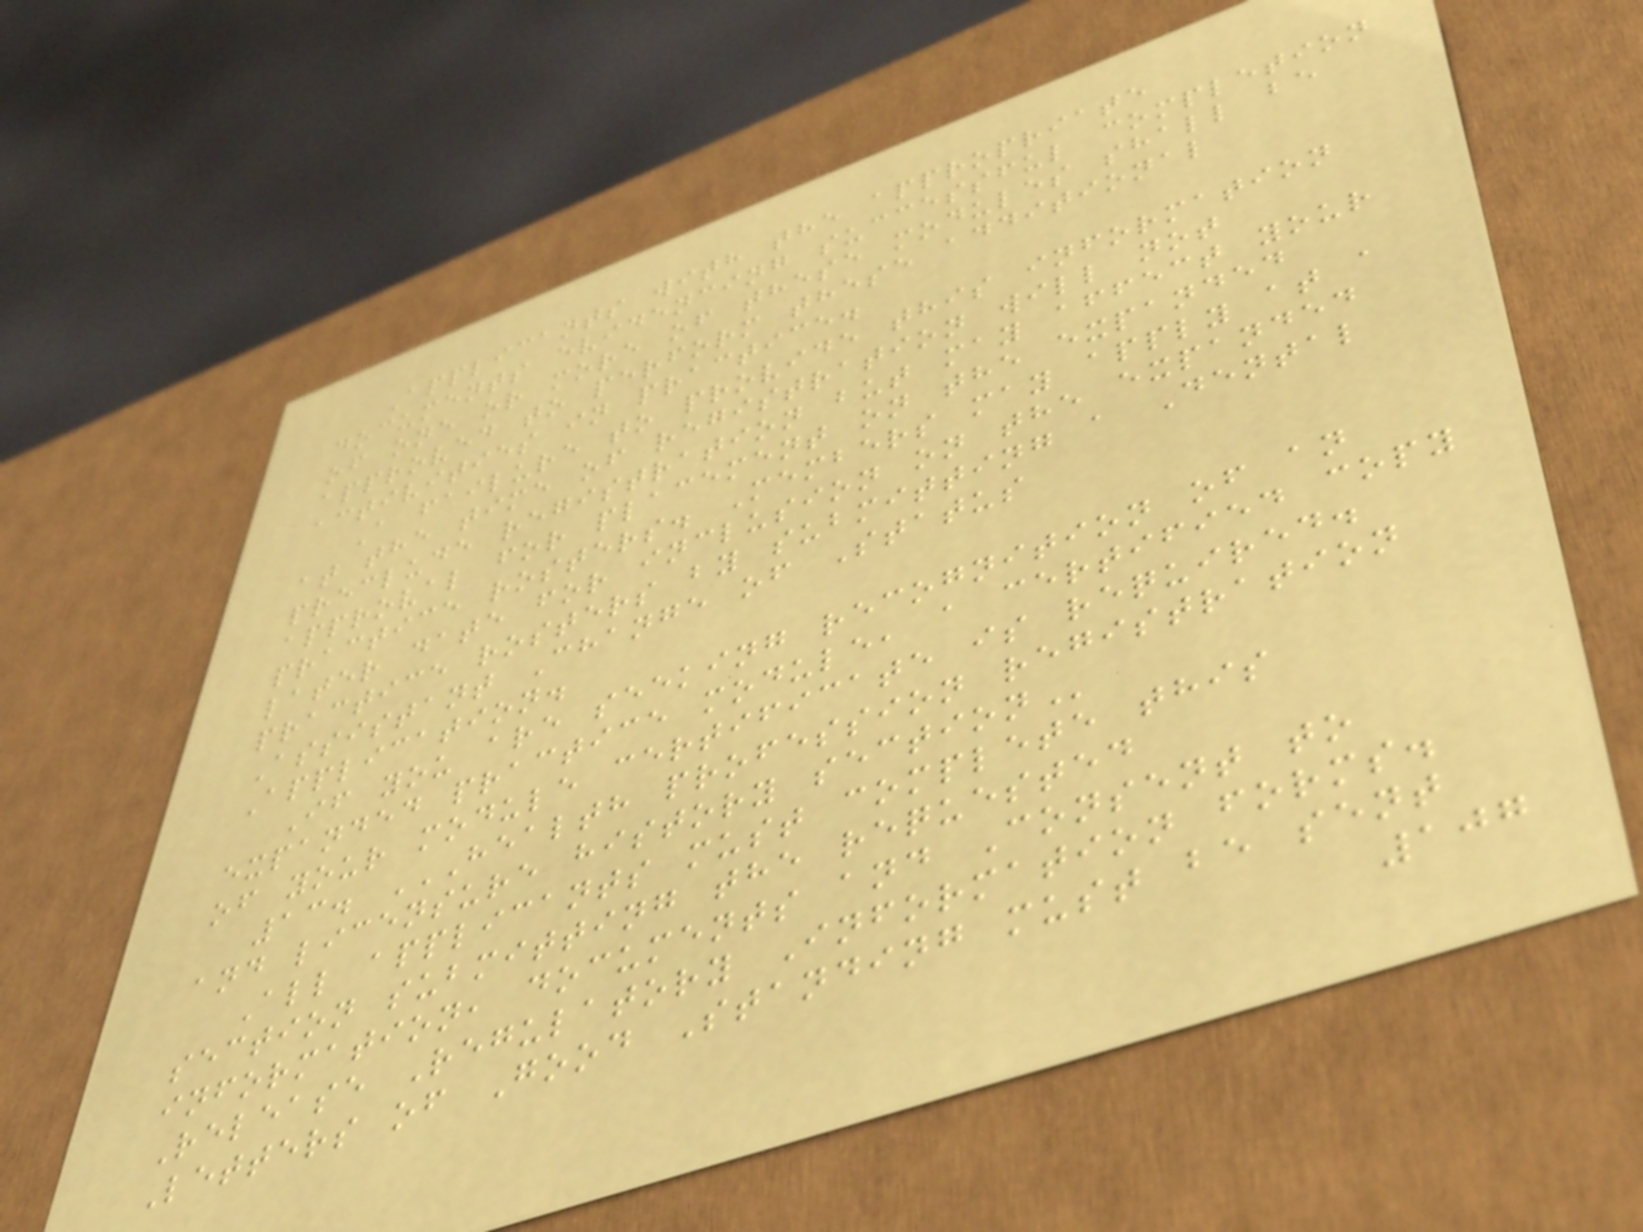Applicants with the appropriate
documents evidencing successful completion
of one or more of these modules shall be
approved to perform these additional
activities in practice.
A failure to provide this information
at the time of registration will not
preclude registration but may affect your
approval for placement on the expanded
practice rosters. Members may apply at a
later date for inclusion on the expanded
practice rosters by submitting a Dental
Assistant Change of Status
Application.
If you are seeking recognition of an
expanded practice module, a certified copy
of your module certificate is required.
13. HEALTH PROFESSION REGISTRATION
AND LICENSURE HISTORY SECTION
All applicants must complete this
section submitting the requested
information, documents and Consent to
Release Regulatory Information forms.
Letters of Good Standing must be sent
107
